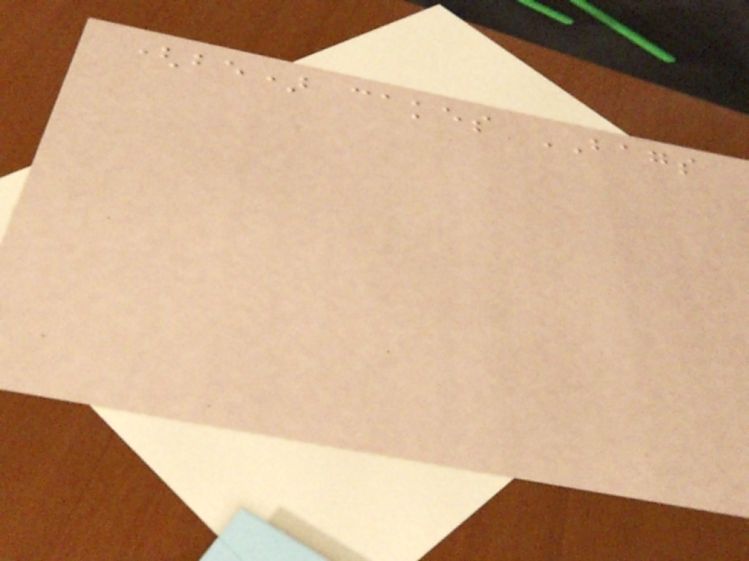(be) cakes BAGS
